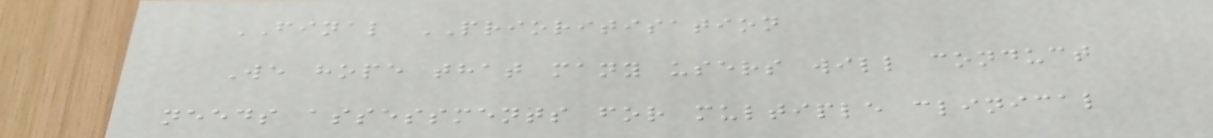FINAL PRIORITISATION
We hope that many users will conduct
needs assessments for multiple clinical
